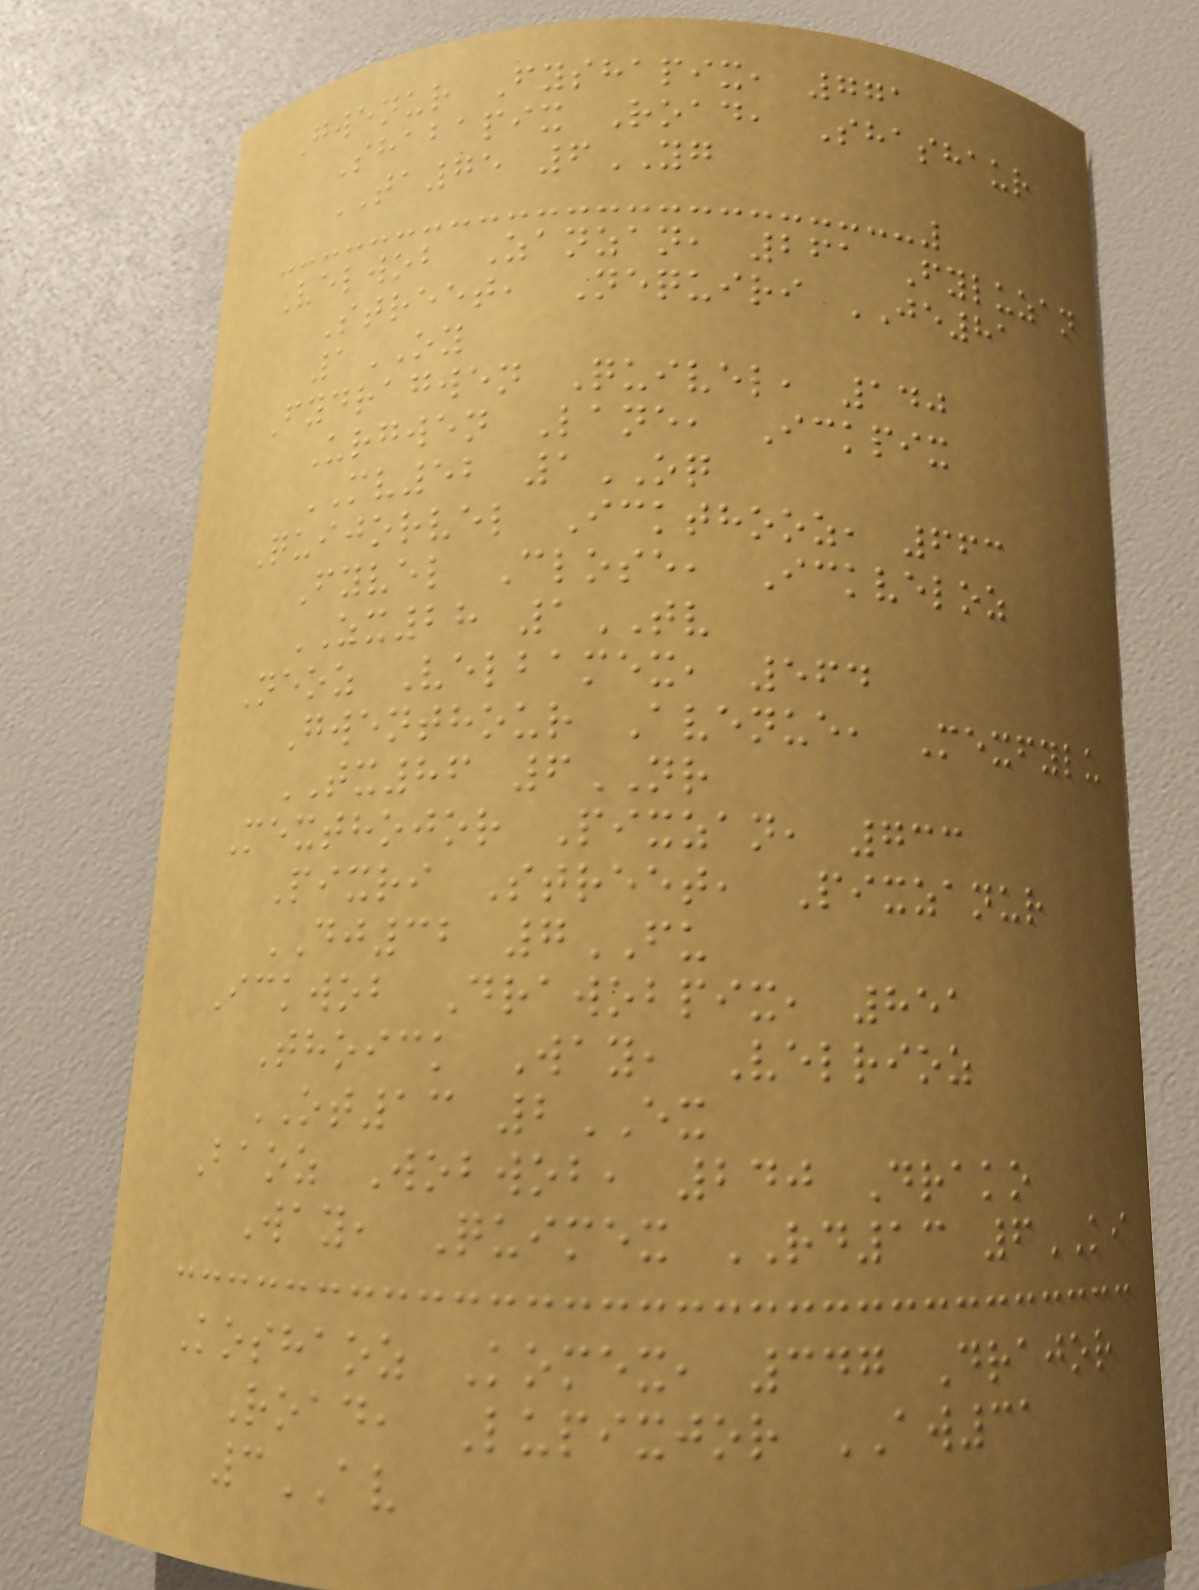Gwenur Fyshapix, 771
Shabapix Road, Shashaur
TA75 6YG
Velwob Zanzan, 261 Fyluzan
Street, Nequiri JE81
1OY
Fydragwen Quivel, 140
Urgwen Lane, Ickpix
MV52 1OQ
Quijorvel Ickthooz, 663
Fyvel Close, Ickveloz
ZX28 1TV
Neoz Velbamex, 564
Gwenthour Avenue, Mexfylu
TX86 6NR
Mexthojor Pixzan, 733
Pixri Street, Pixzanur
DJ32 7FU
Ickwob Drawobpix, 851
Thoick Way, Velrioz
OT13 2EX
Baoz Wobwob, 240 Drako
Way, Quimex RD13 6KI
Koshaoz Komex, 347 Drajor
Road, Lupixjor AW31
3AV
